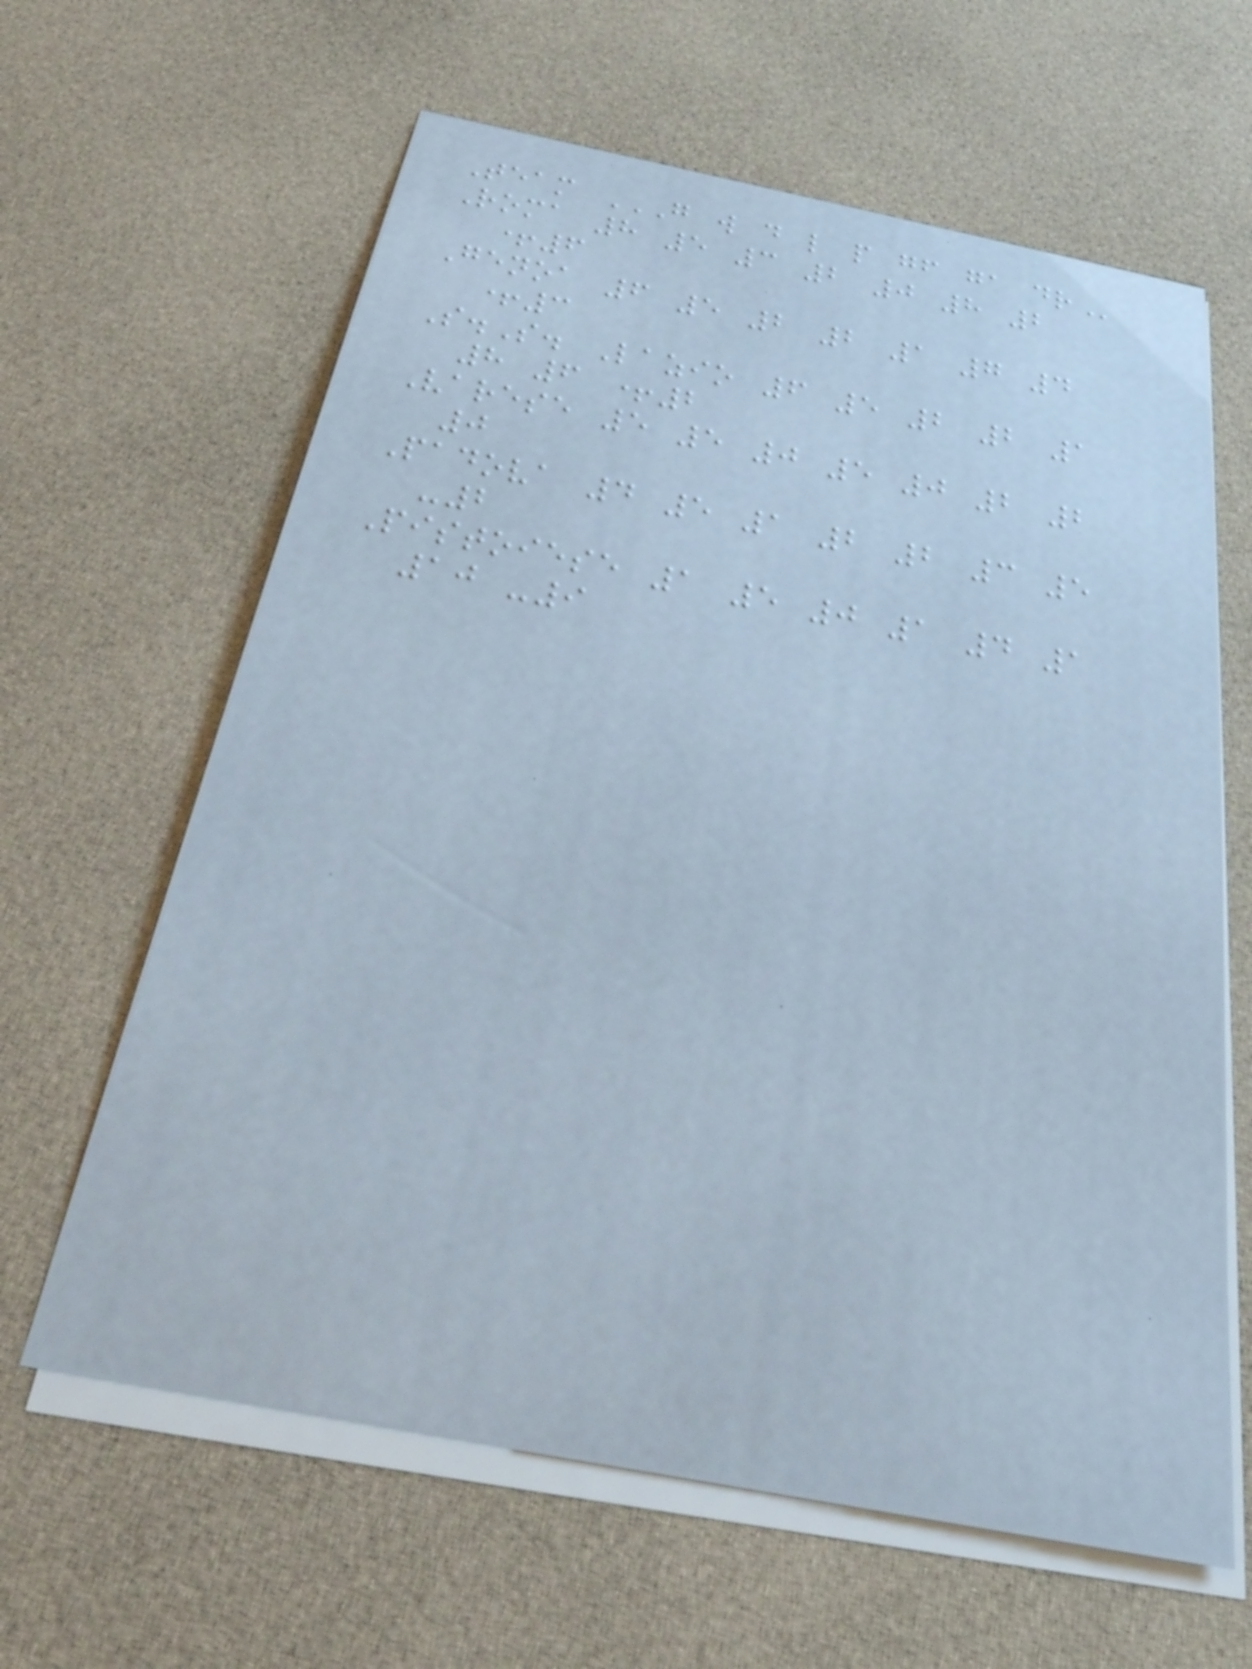Team G W D L P GF GA DR
Roma 8 5 3 2 0 8 2
+6
Genoa 6 5 2 2 1 7 4
+3
S.S. Lazio 6 5 2 2 1
8 6 +2
Varese 5 5 0 5 0 2 2
0
Padova 4 5 1 2 2 3 5
-2
Pistoiese 1 5 0 1 4 1
10 -9
